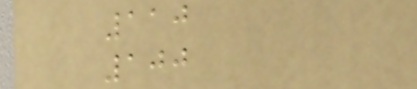110
100
